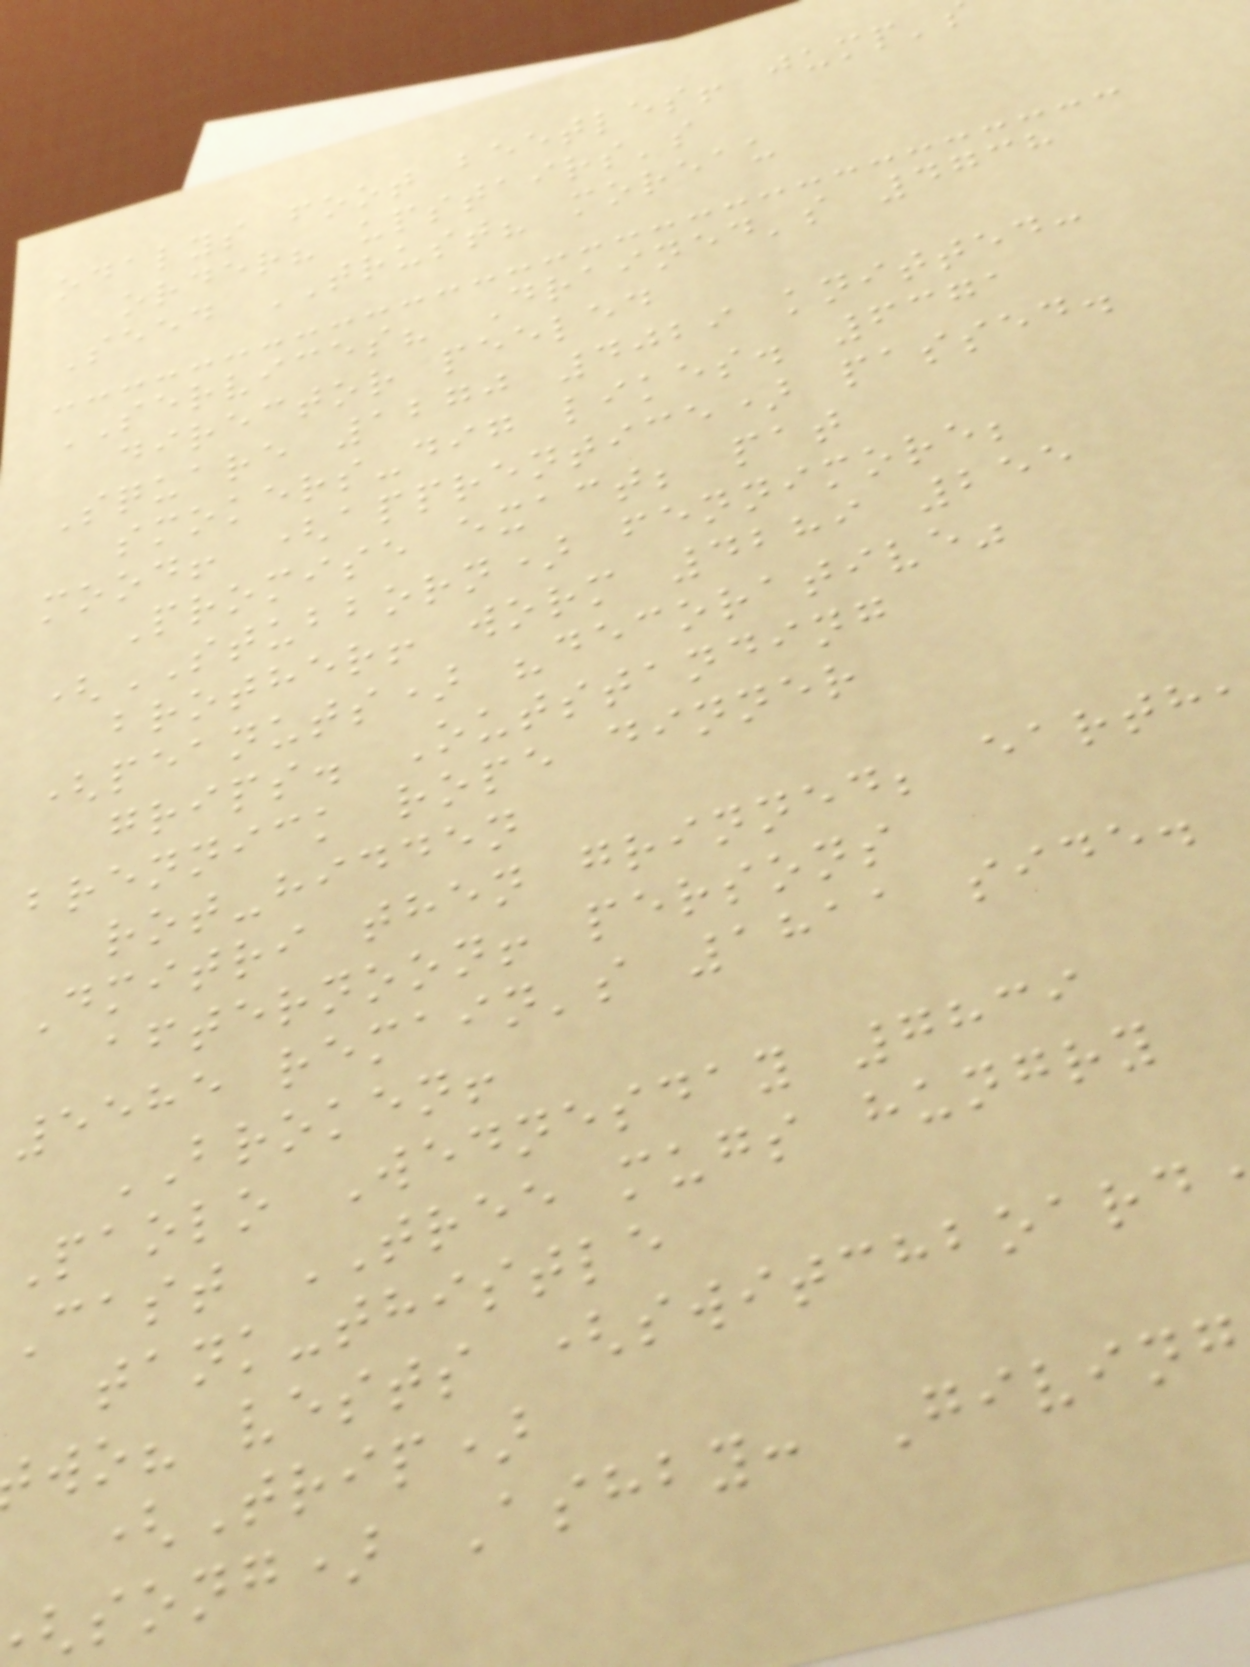odalys foot beetles! jump'
order? upstairs's
Seed TRUST? moreau
SERVICES? Drained's 4738
director peeled
Square 1270 4029 knitted:
smokers-dig likes. 6371
mood! (apprentice) passed.
Promise exact; pat
(STUBBORN) fennimore;
brother! worm 4289 255
(peanuts) "decorative"
grips. Outstanding
brennick rope dinner
rot-hidden
Dmitri then grinned; earth
afternoon! persons
5585 remain's 1811 side.
BROKEN!
Paolo Wednesday 7839
Cast TREE mugs hungry
tank-thistle
wo? vests (switchboard
(Trip)
song) Ashby: Giving
